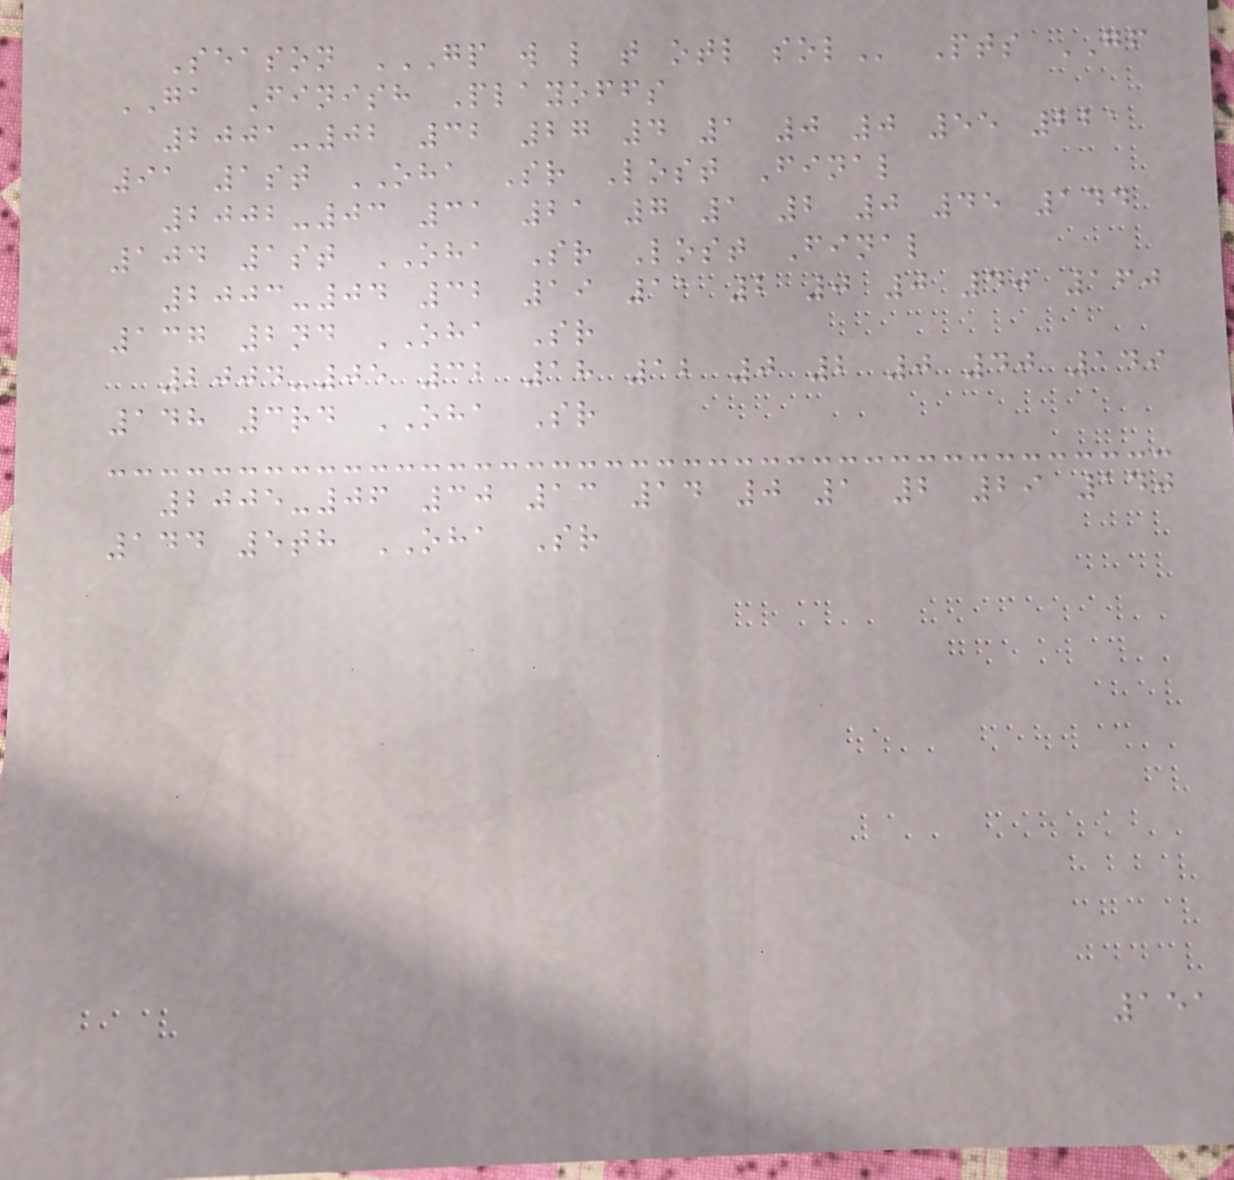Season GP W L T OTL SOL Pts GF
GA Finish Playoffs
2001-02 32 27 4 1 0 0 55 221
91 1st OHA Sr Lost Final
2002-03 31 21 7 1 2 0 45 144
104 1st OHA Sr Lost Final
2003-04 32 19 11 2 0 0 40 160
137 2nd OHA Sr
2004-05 32 18 12 0 2 0 40 149
148 3rd OHA Sr
2005-06 30 13 14 0 1 2 29 140
144 5th OHA Sr
151
